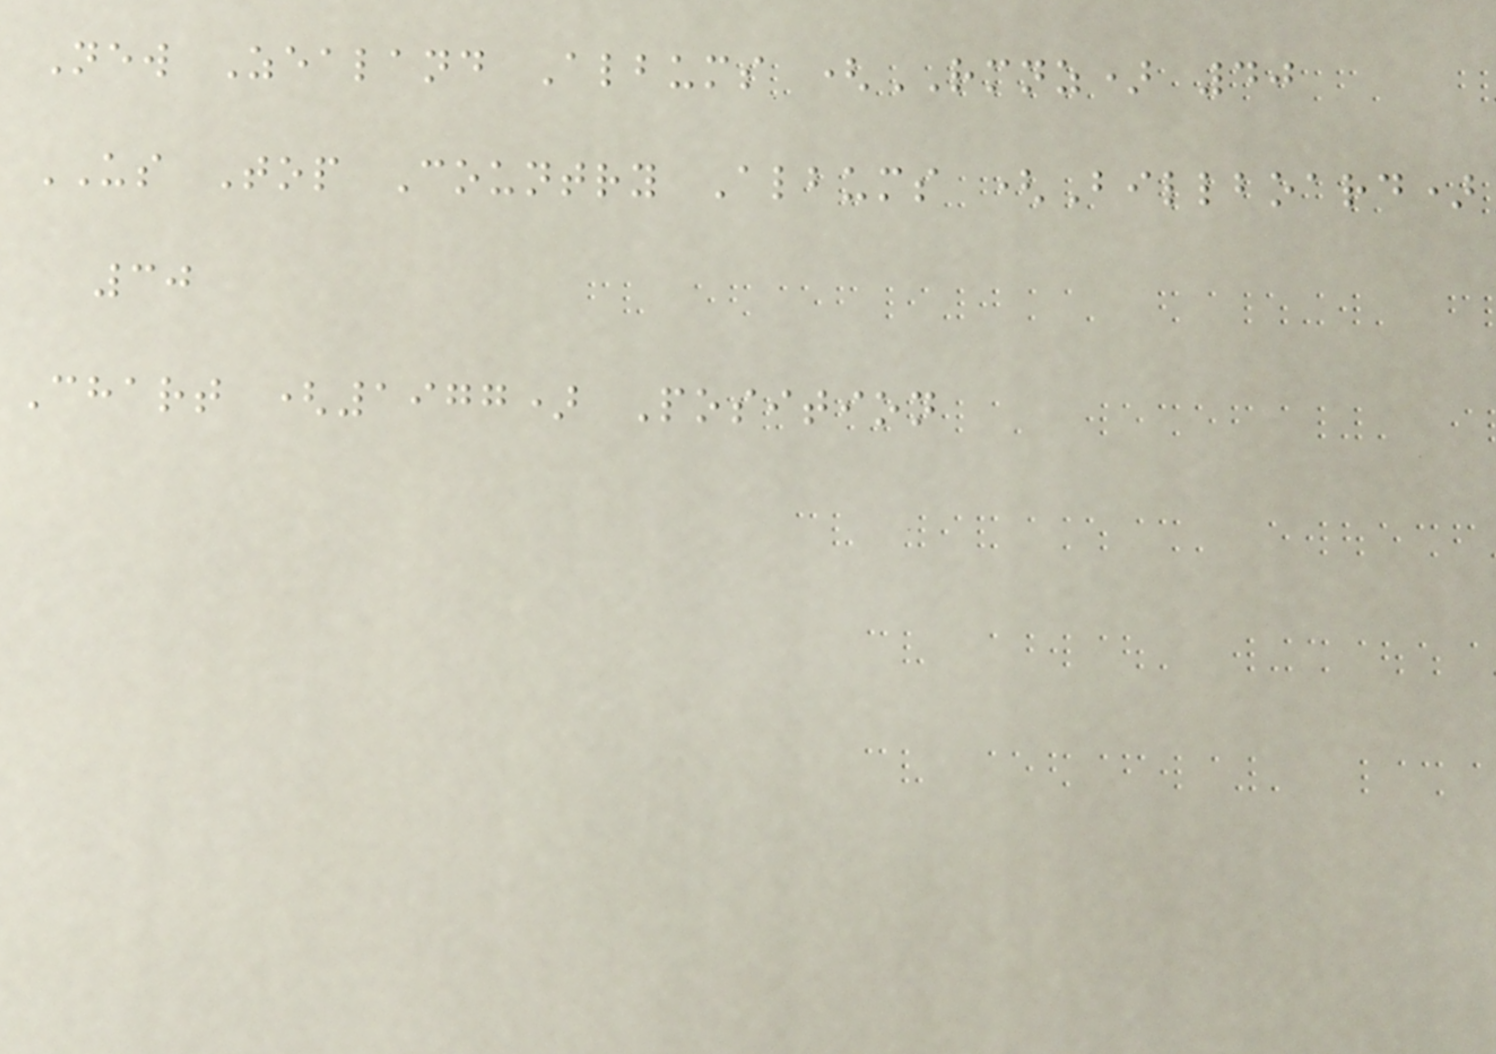New Zealand Albums (RMNZ) 40
US Top Country Albums (Billboard)
30
Chart (1977) Position
